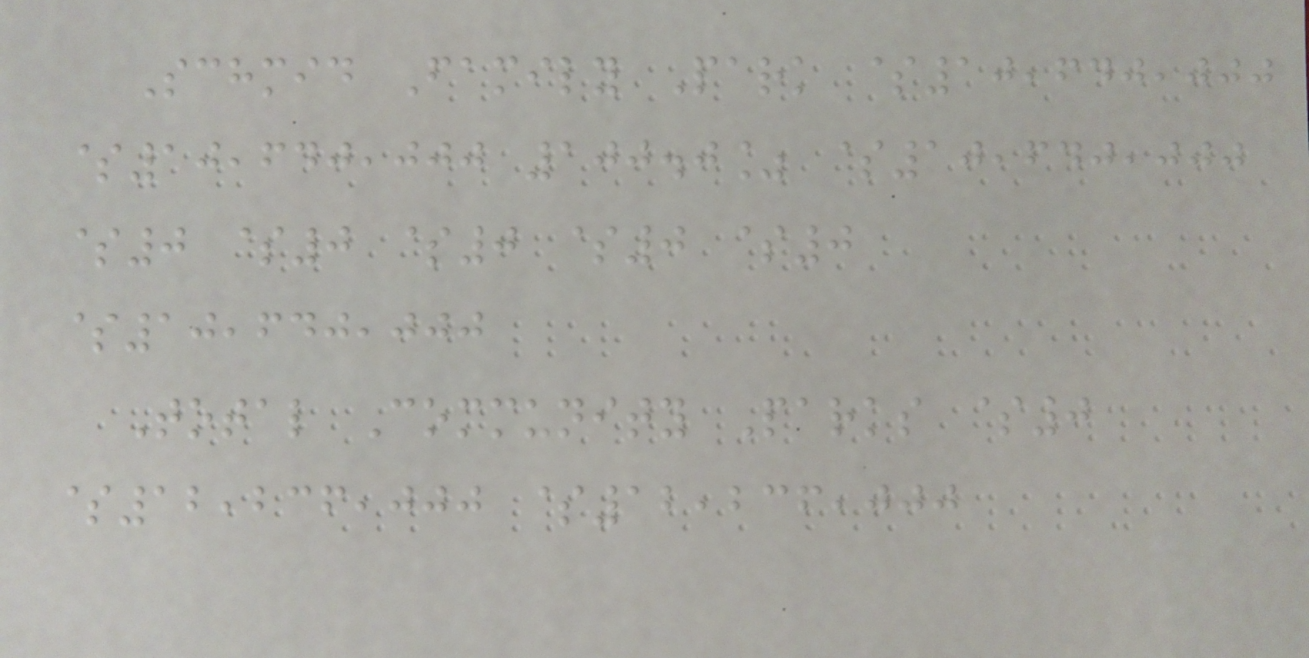Schmid Family Park $10,640,000
$10,640,000 100.0% $10,640,000
$0 $0 $0 $0 $0
$10,640,000
Total Community Parks $0
$12,236,000 $12,236,000
